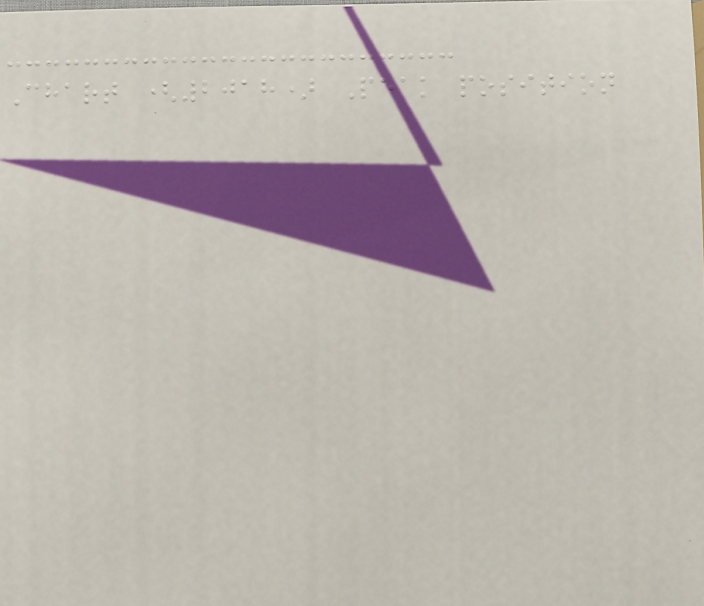Chart (2018) Peak position
